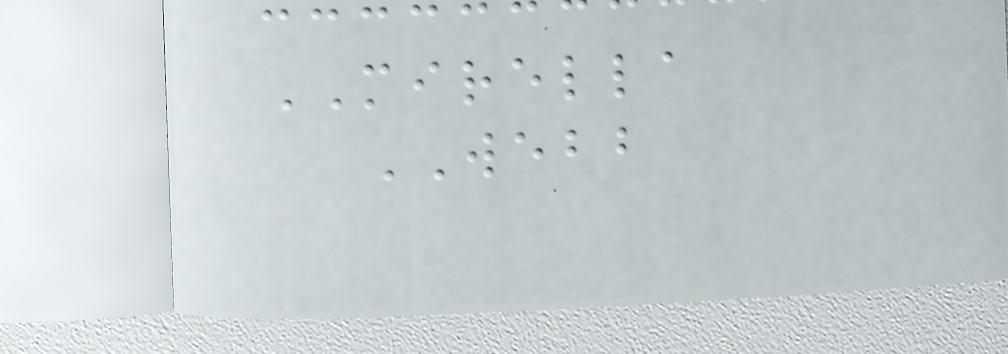MIRELLA
WEBB
